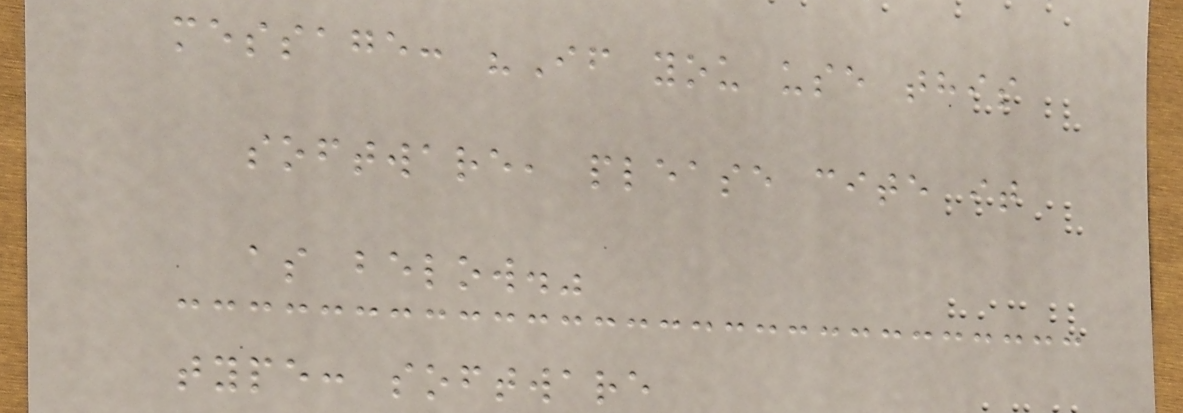message: "If you use this
software, please cite it
as below."
type: software
